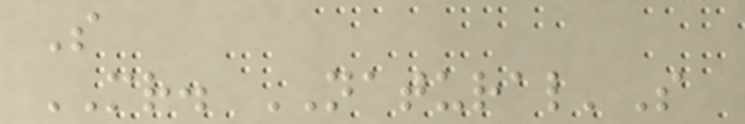S
MR. NATURAL'S
